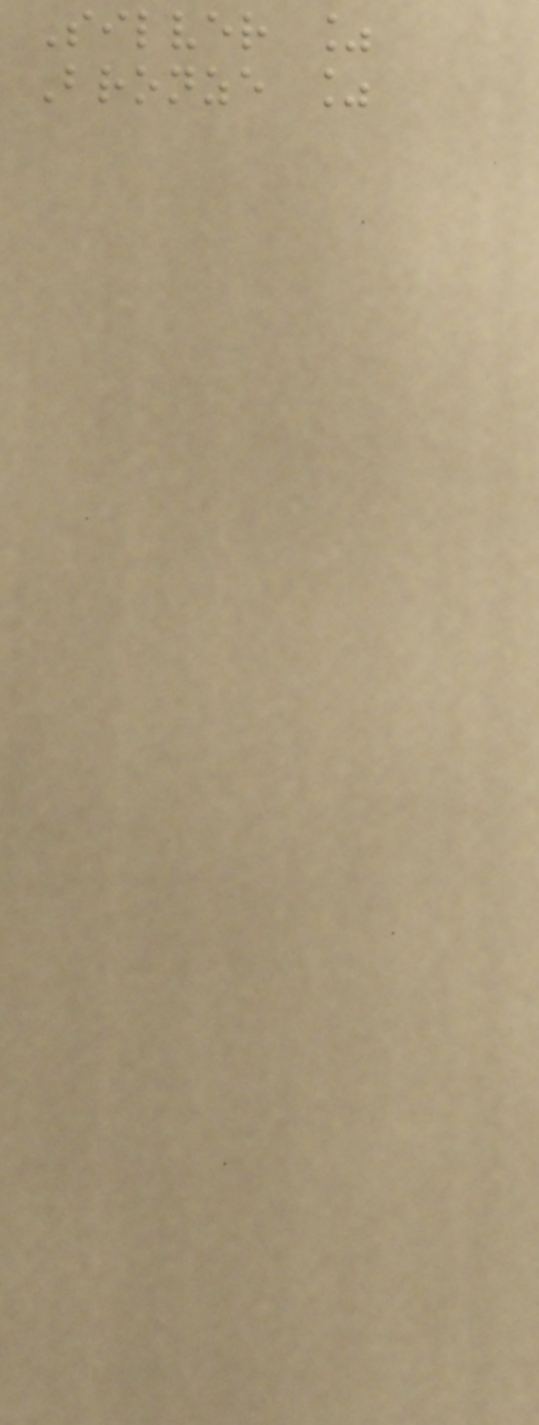Silver %
Bronze %
